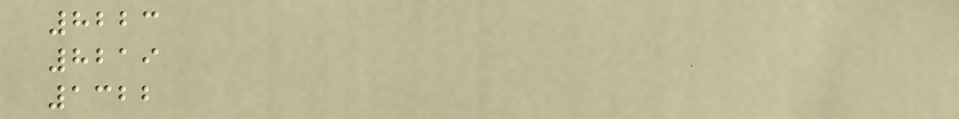8223
8219
1322
